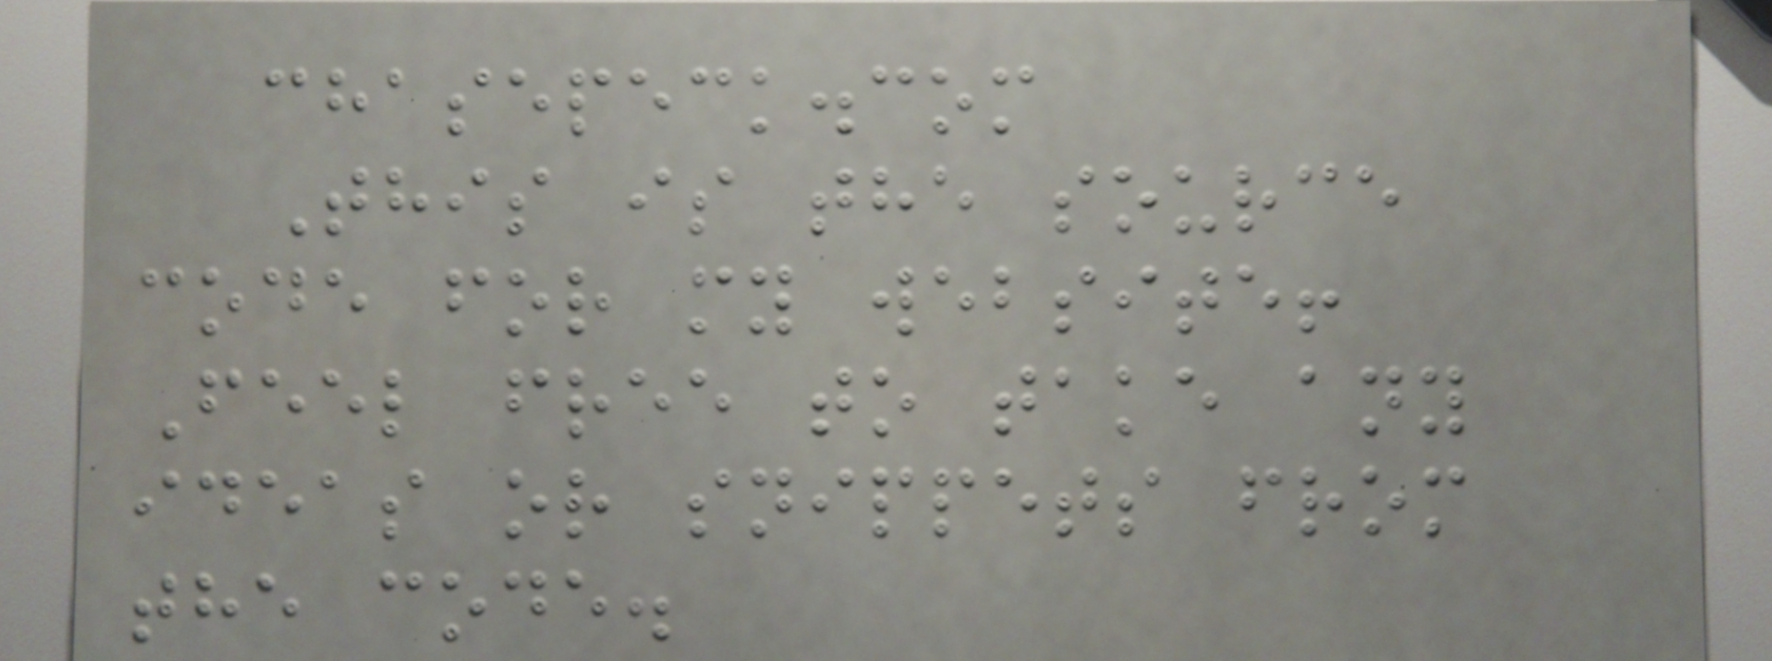chasepeck.com
This is the source
code for my website!
Feel free to take any
ideas or snippets from
the code.
